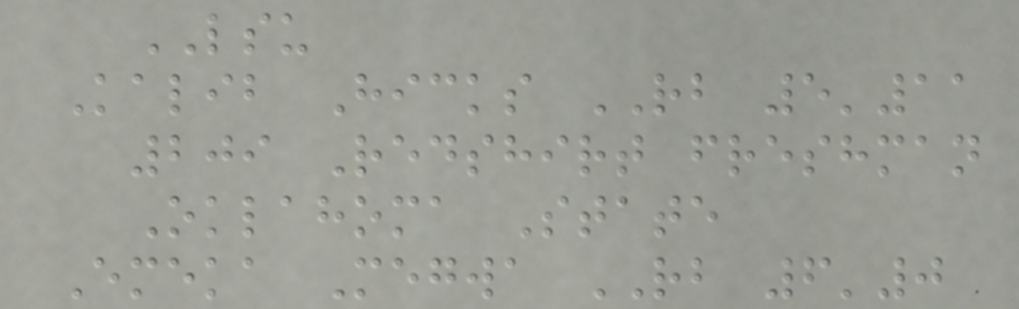LSU
Kalib Hicks RB 5'11
209 Redshirt freshman
Oklahoma State
Emeka Megwa RB 6'0
